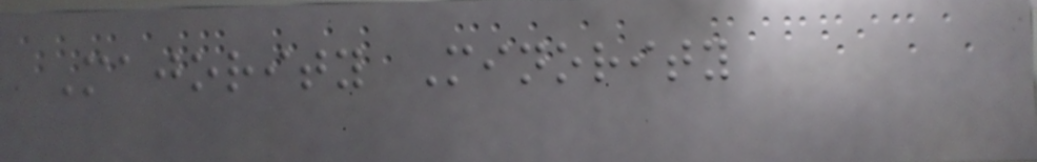Majority Minority
